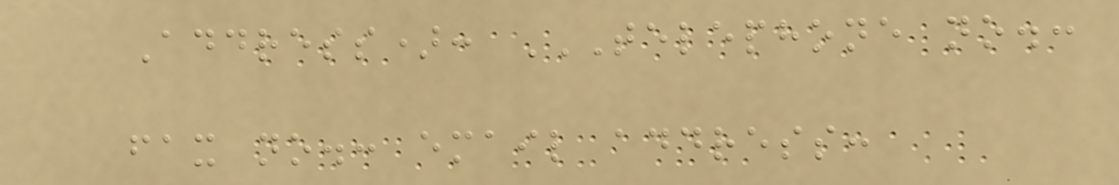Address): TELEPHONE NO.:
FAX NO.: EMAIL ADDRESS:
